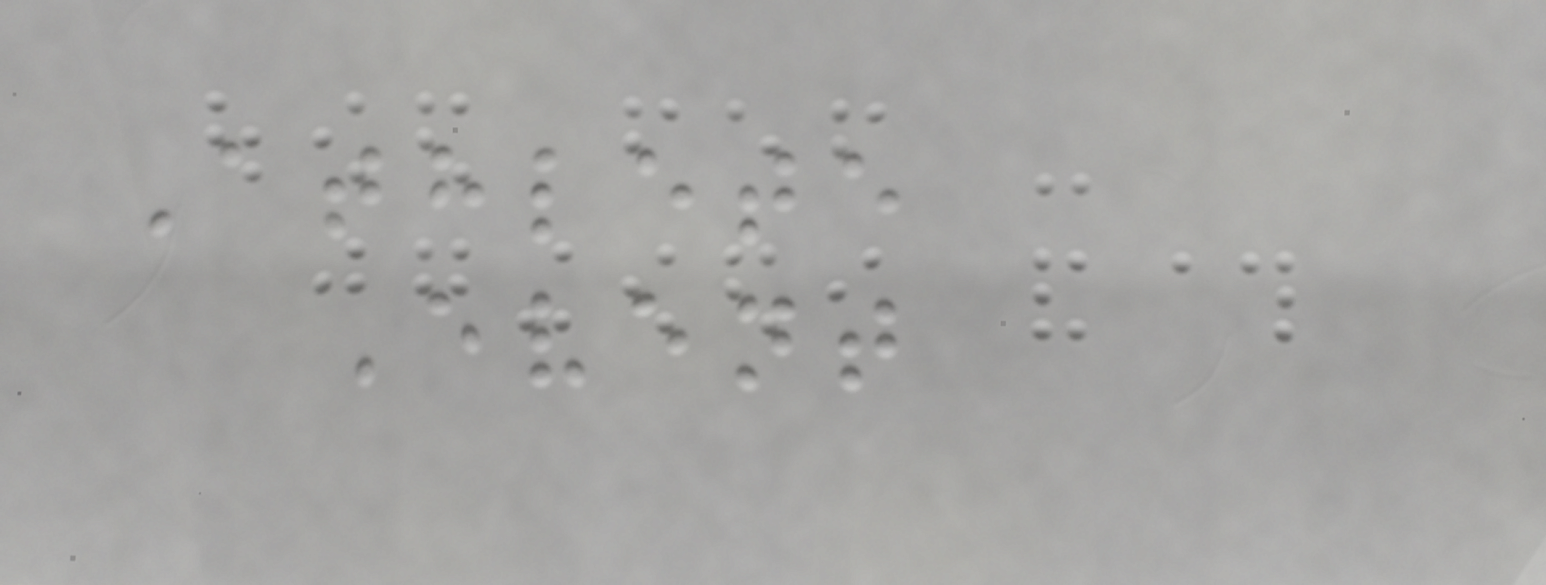Athlete
Event
